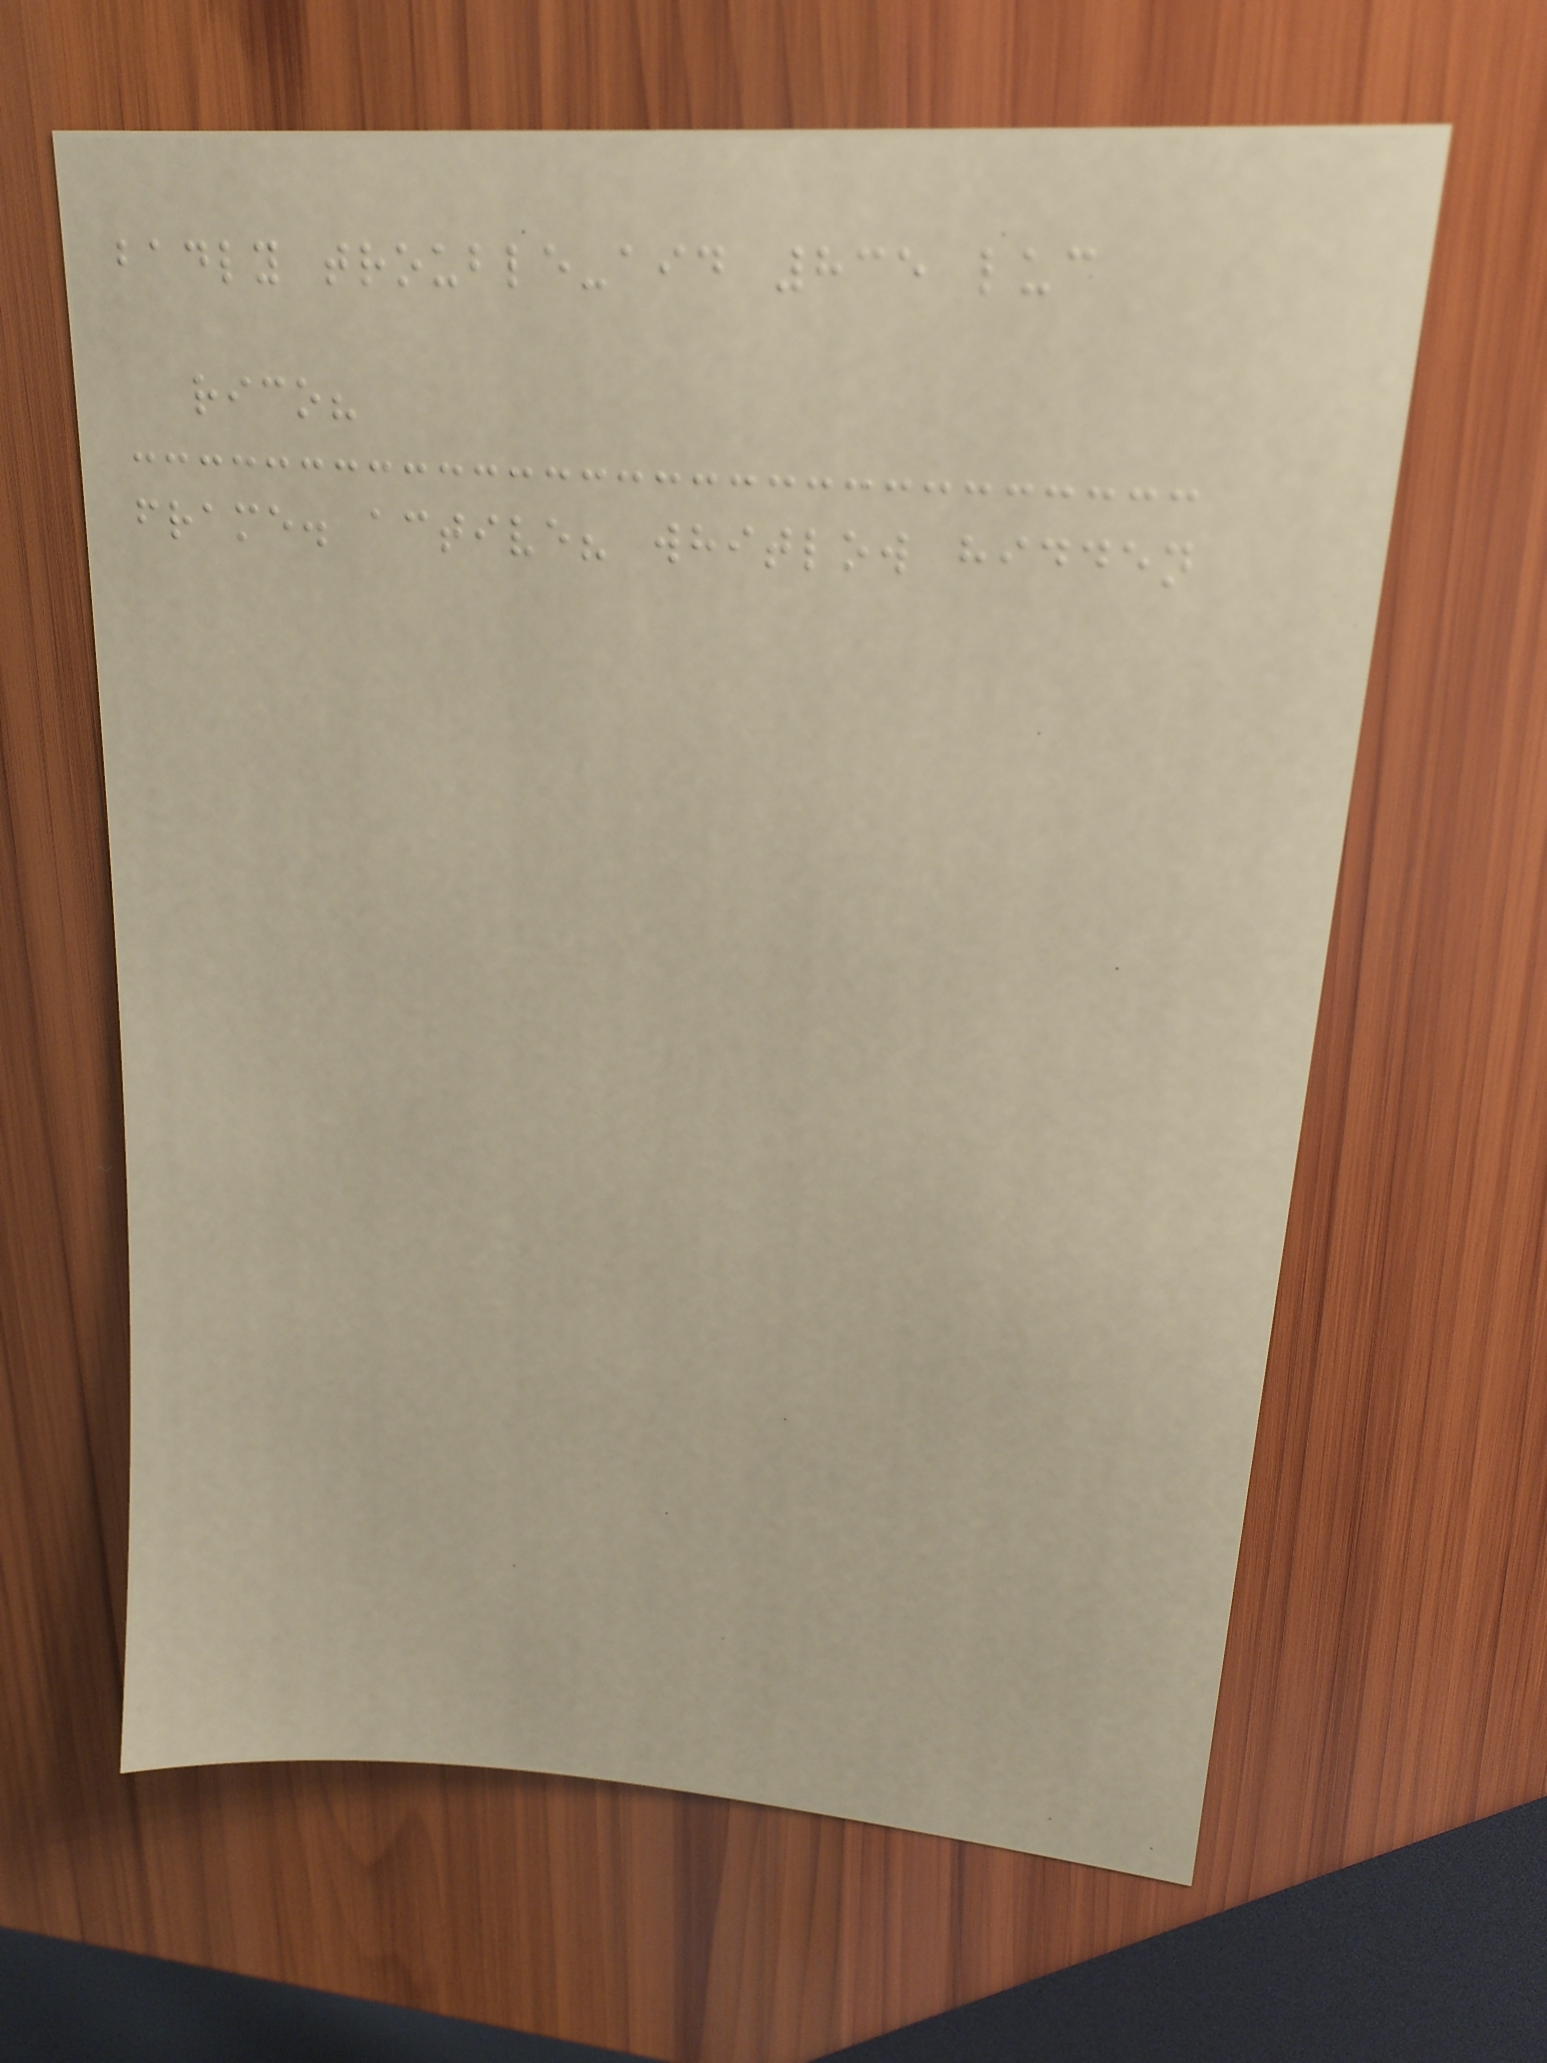badly trouble-aid 835 luc
rico?
frame. active? whitlow hidden
